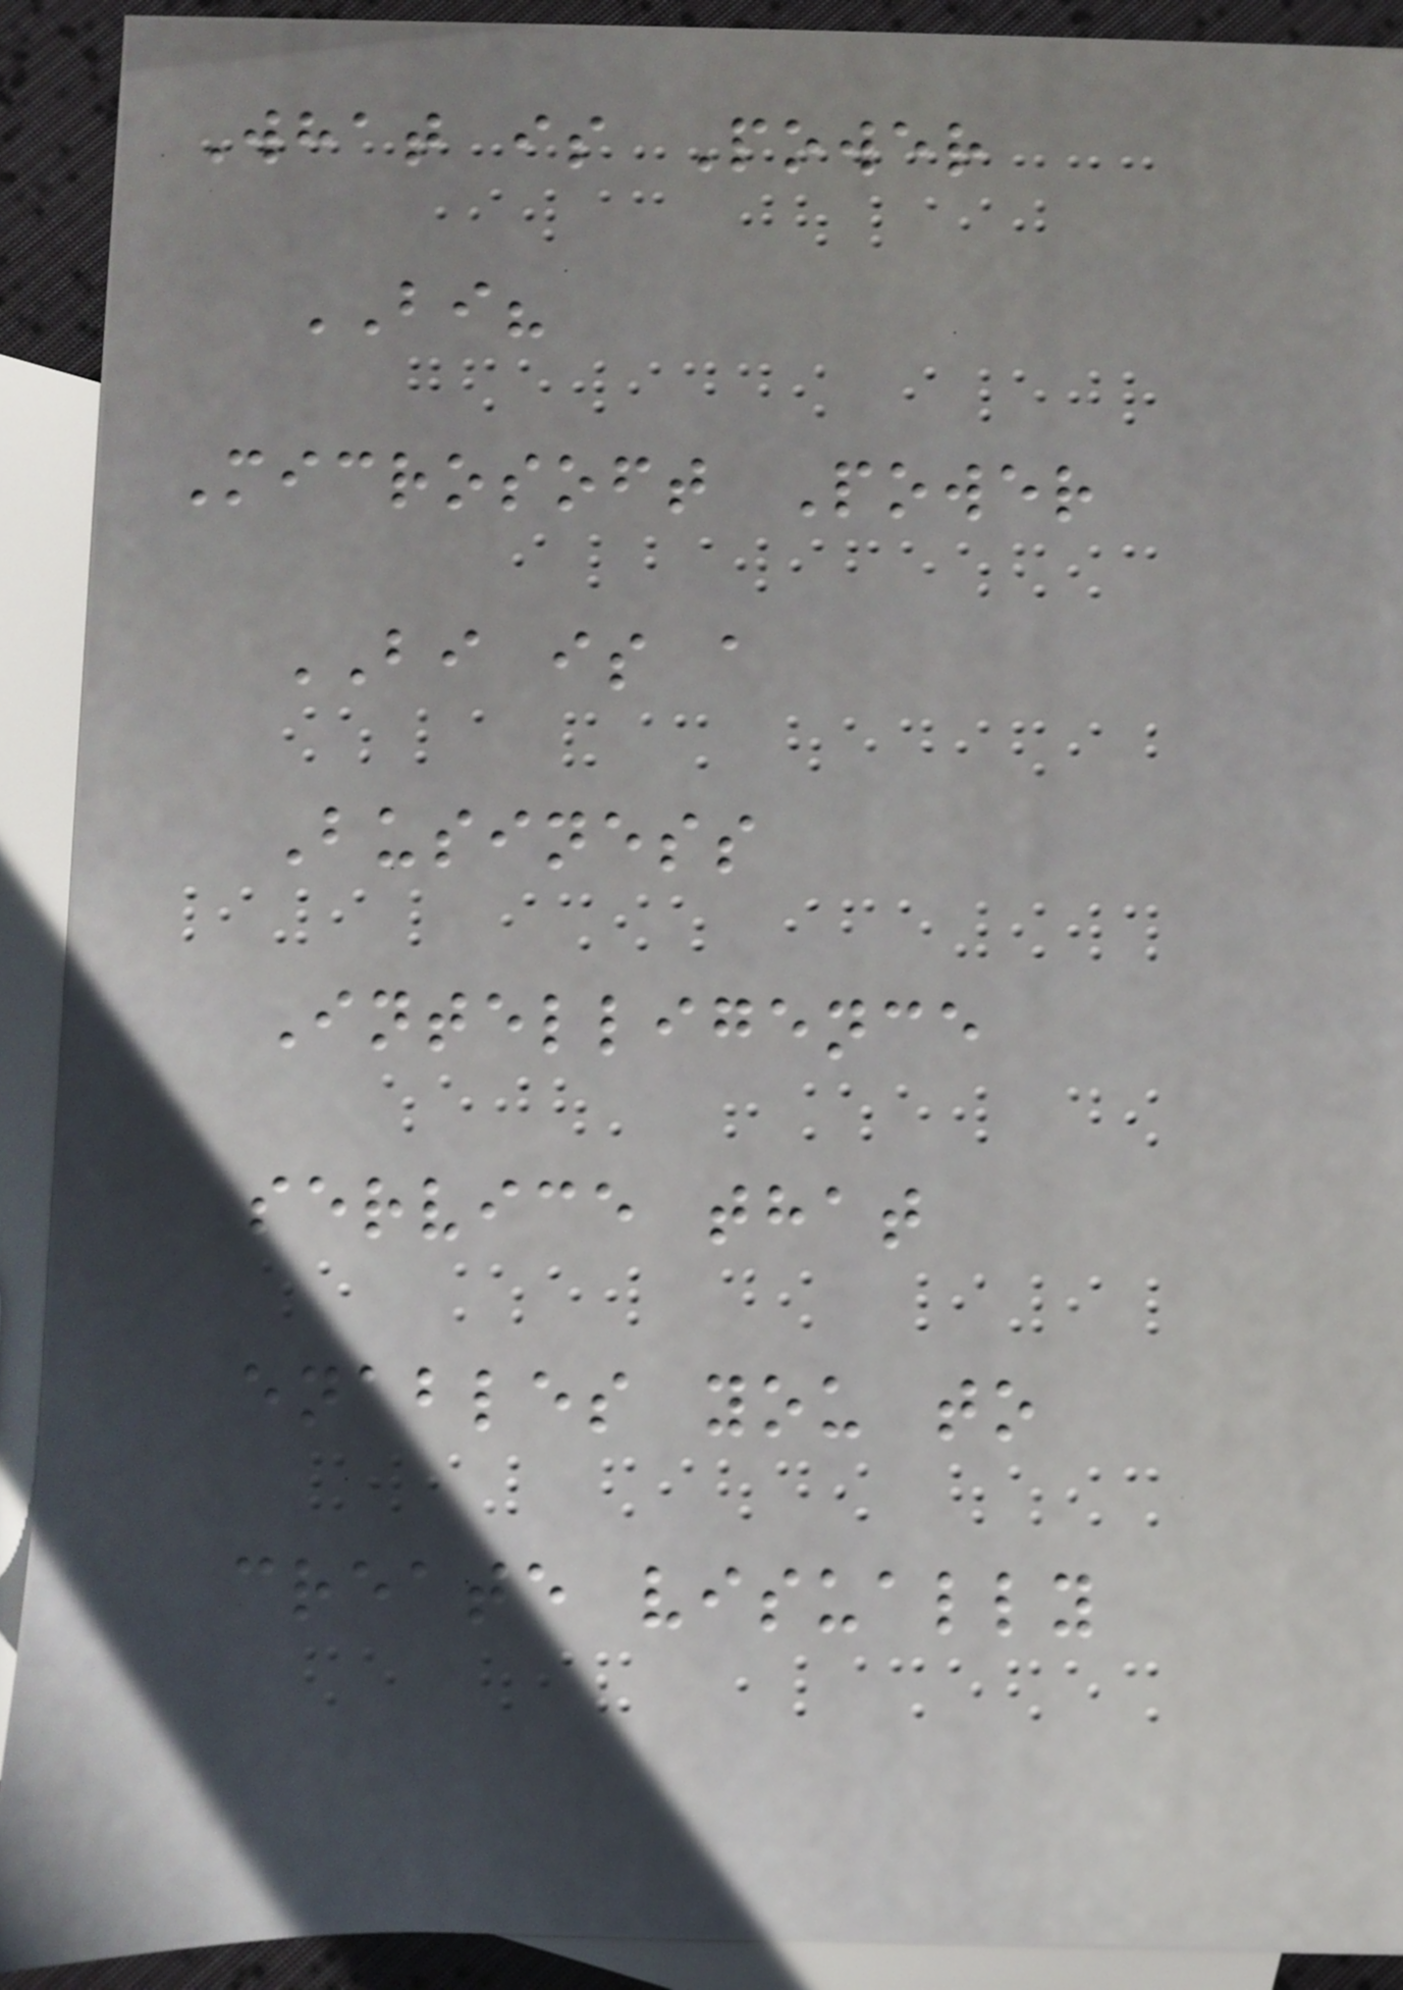What is Power
BI?
Microsoft Power
BI is a
Business
Intelligence
service that
enables you to
create visually
